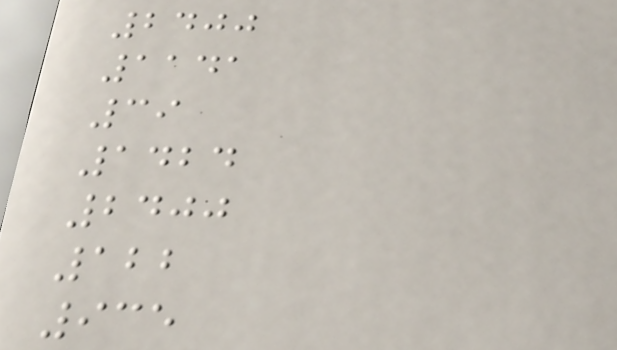2400
1141
39
1424
2400
122
935
